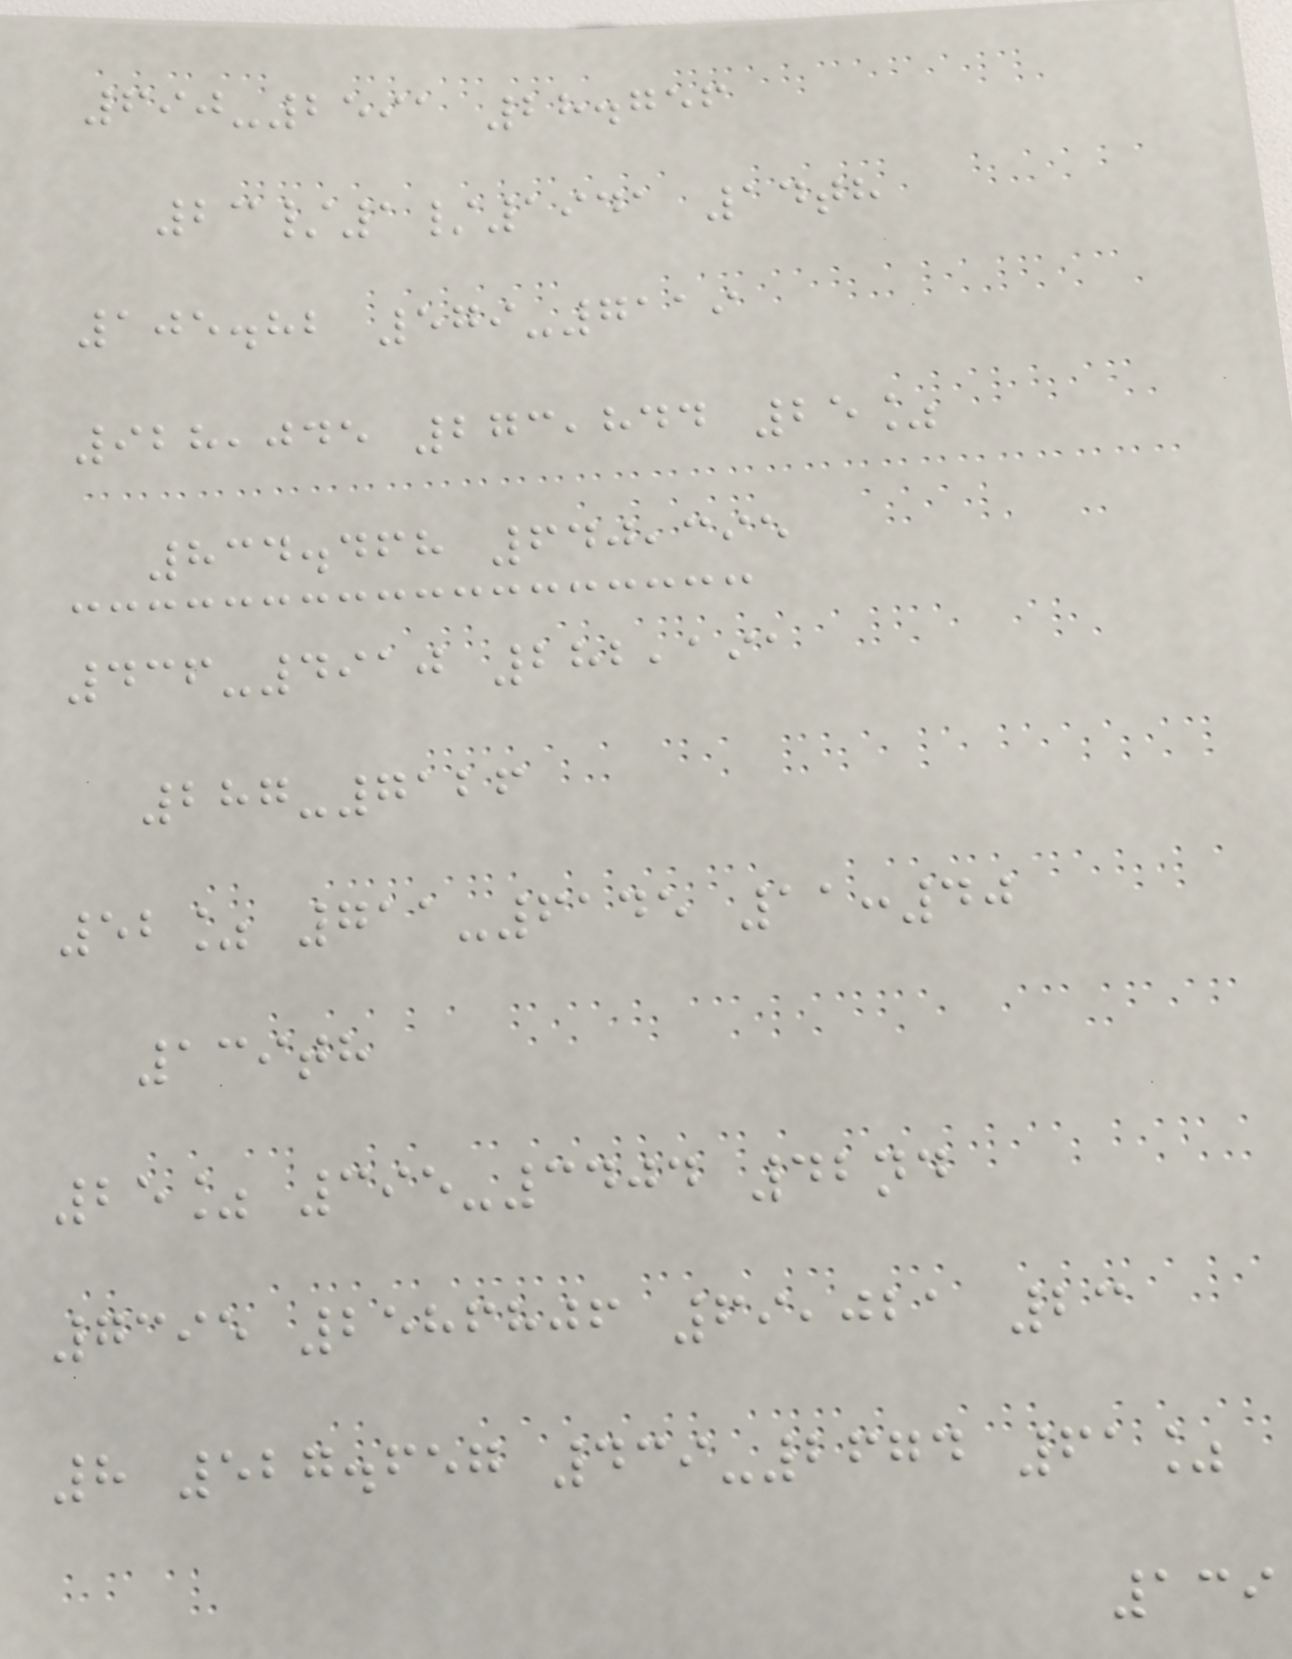690-2591 28.756
23/1/1941 14th
105.82 579-7119
928,045 273,844 25%
834.468 640,395
436-4910 282,191
287-7126
52% 711-6145 11:40
139th
25% 395-3404 42nd
7395 2586806 69,021 23
8 527.657 439-2674 61%
139
